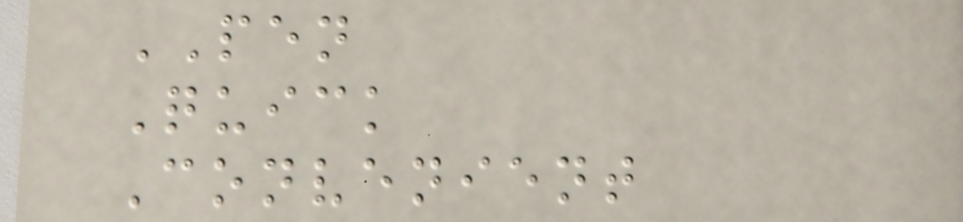PEN
Quick
Convenient
